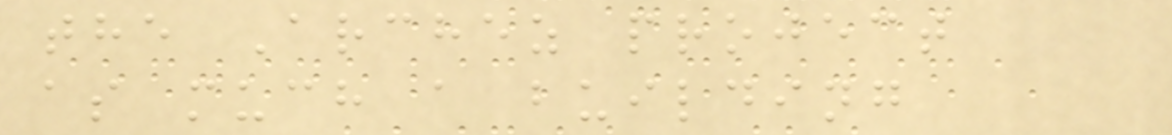the Archez project
as much a building
